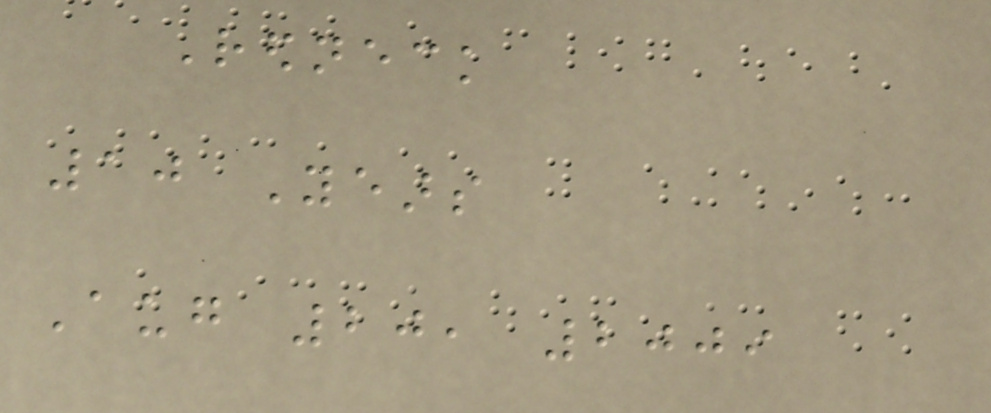Redneck
10 Years
Aug 20, 2009
